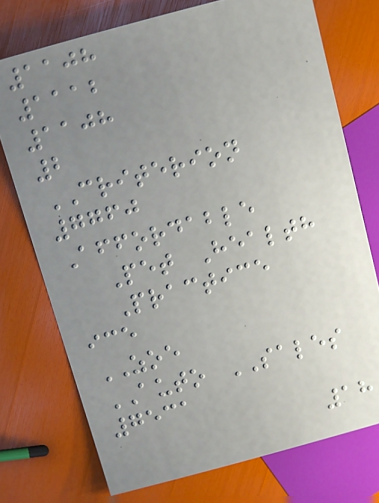1108
1112
1108
2
CRITERION
7760
Affordable
Pet Health
Practice
ice
ZOE
AUTO SALES
7531
18
